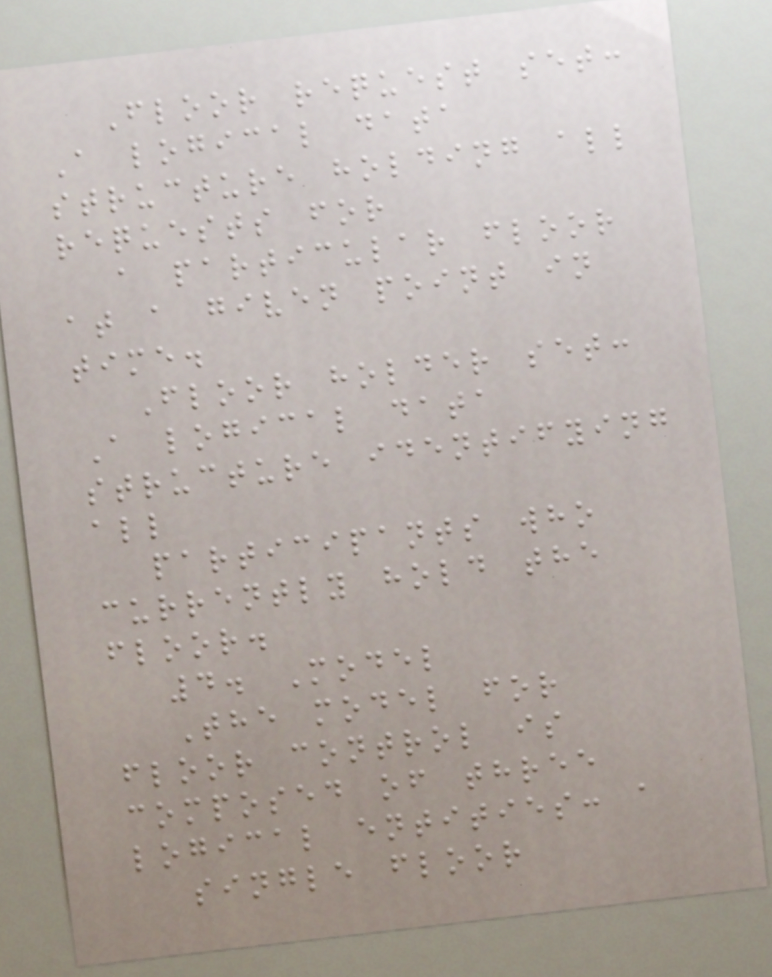Floor request set:
A logical data
structure holding all
requests for
a particular floor
at a given point in
time.
Floor holder set:
A logical data
structure identifying
all
participants who
currently hold the
floor.
4. Model
The model for
floor control is
composed of three
logical entities: a
single floor
